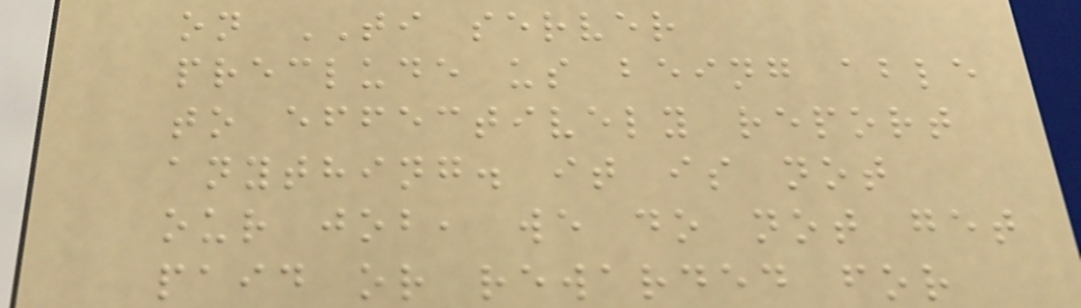on TI server
preclude us being able
to effectively report
anything. it is not
our job, we do not get
paid or rewarded for
